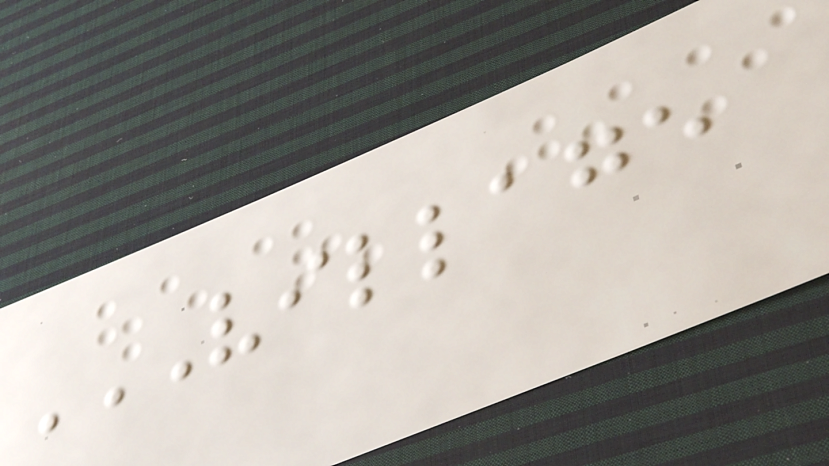VILLAGE
